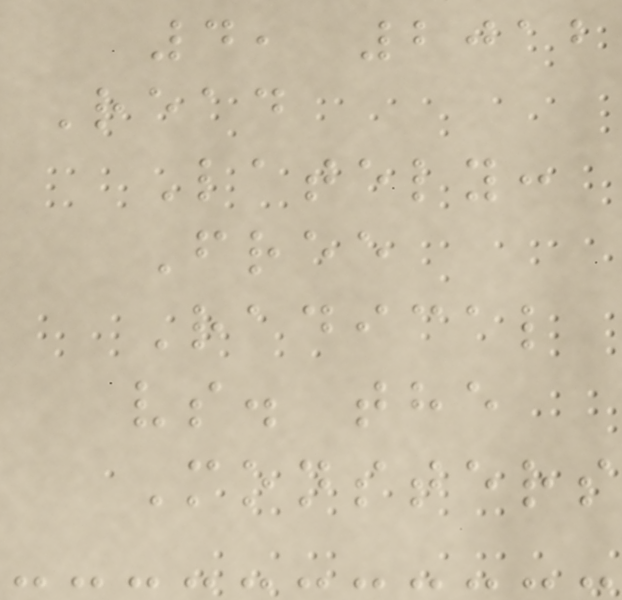4, 2012
Read
Lately:
Free
Radical
vs. the
Monsters
